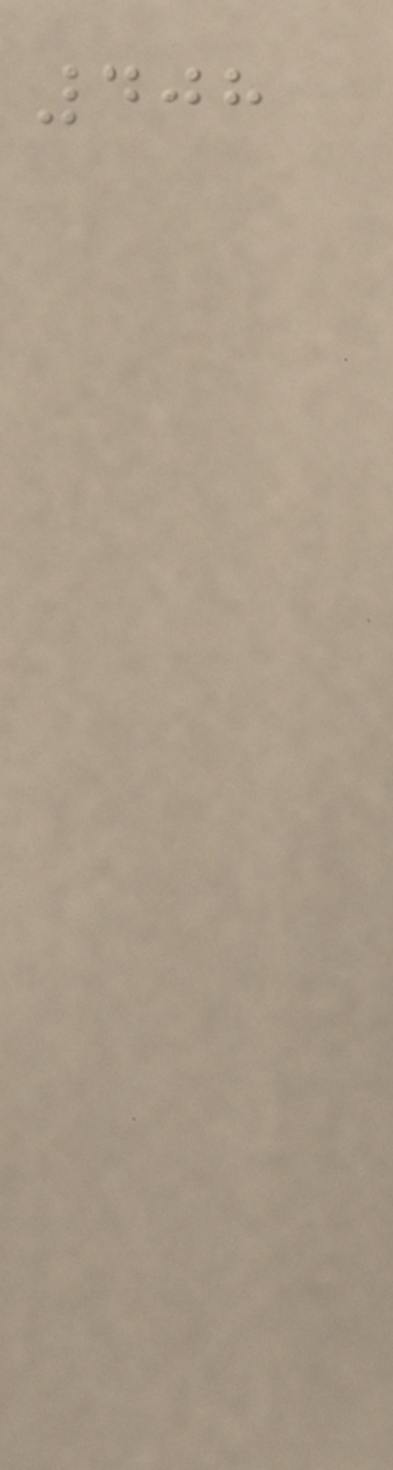408
